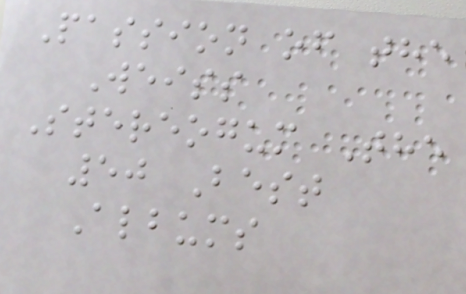Passion of the
Weiss
Stereogum The
50 Best
Albums
